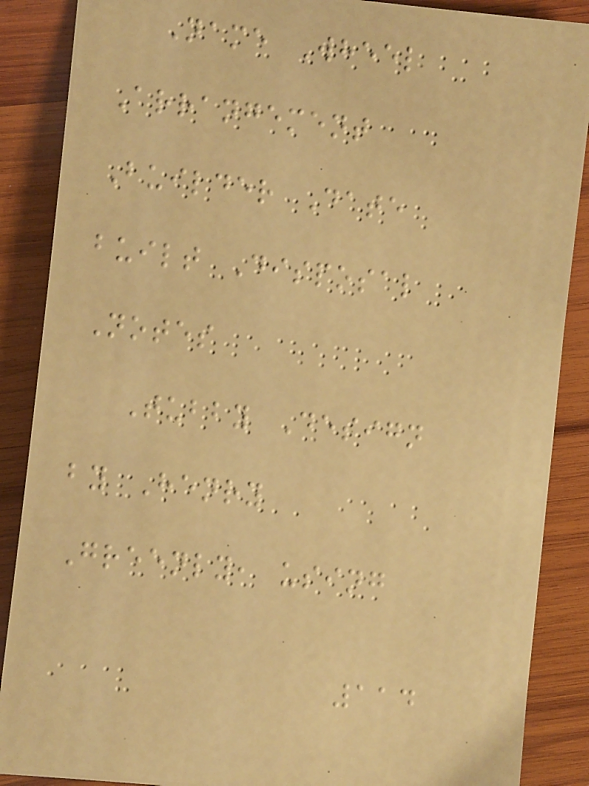Name Wheel
Arrangement
Builder Date
built Disposal
Notes
Tubby Design
by Henry
Greenly, using
114
